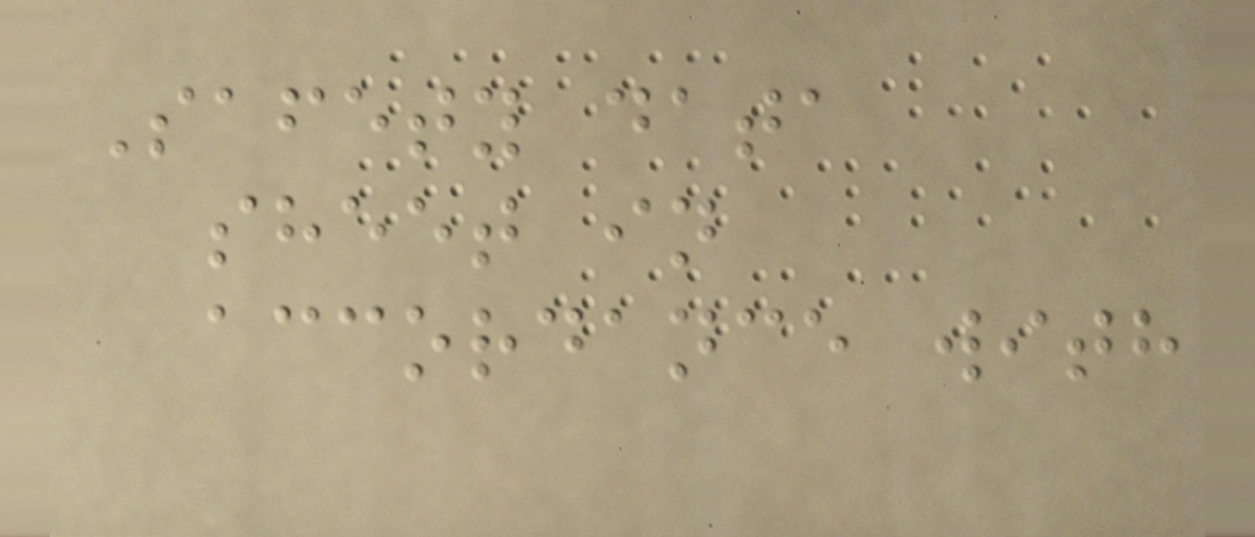Safety data
sheet in
accordance with
